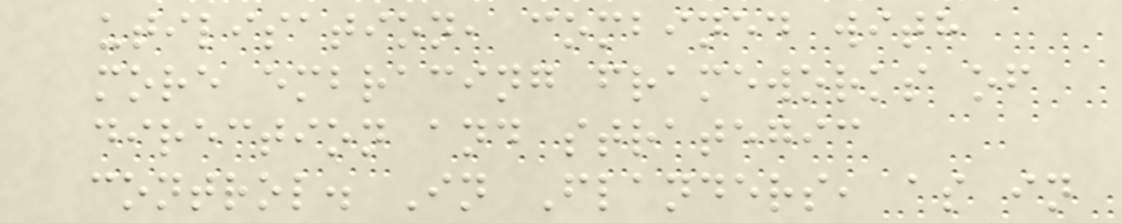utilisation, combined with
more embracing frameworks of
direction and strategic
control. In Flanders, as in
